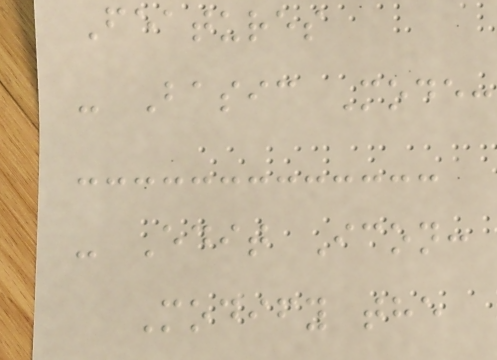Features
- Basic Mode:
- Edit Icon:
Modify the
